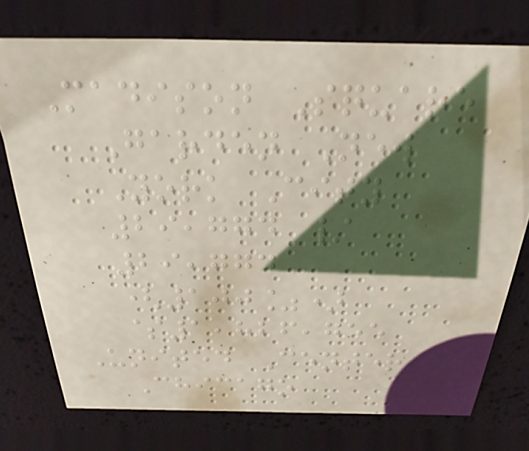Madison Square
Garden New
York City
29,774 /
29,774
(100%)
$1,826,755
United Center
Chicago
